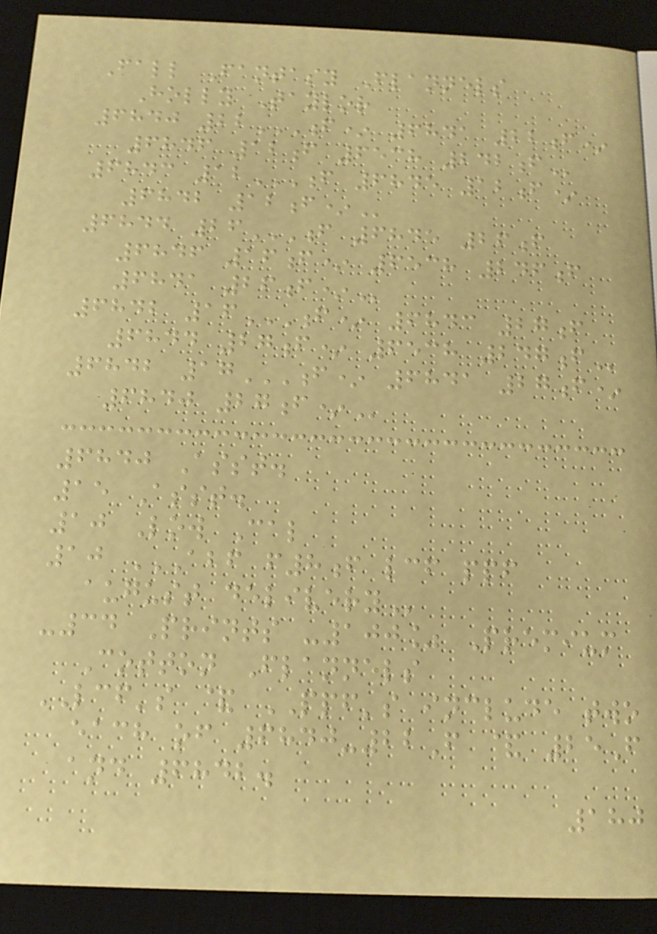Fall Fantasy Flannels
Holly Taylor
6840 22F* 6841 22F*
6846 12F 6538 242F
6843 12F 6845 12F*
6842 12F*
6844 26F 6845 26F
6846 16F* 6538 246F
6841 26F*
6842 16F* 6843 27F
6844 27F* 6538 247F
6842 17F* 6841 27F*
6840 27F*
6840 Asst.
15 Asst.
10 Low Cal
10 ABF F8F LCF PPF
AUGUST DELIVERY
-34 Prints -100% Premium
Cotton Flannels
LCF's & PPF's include two
each of 6840-22F & 25F
and 6842.
180
